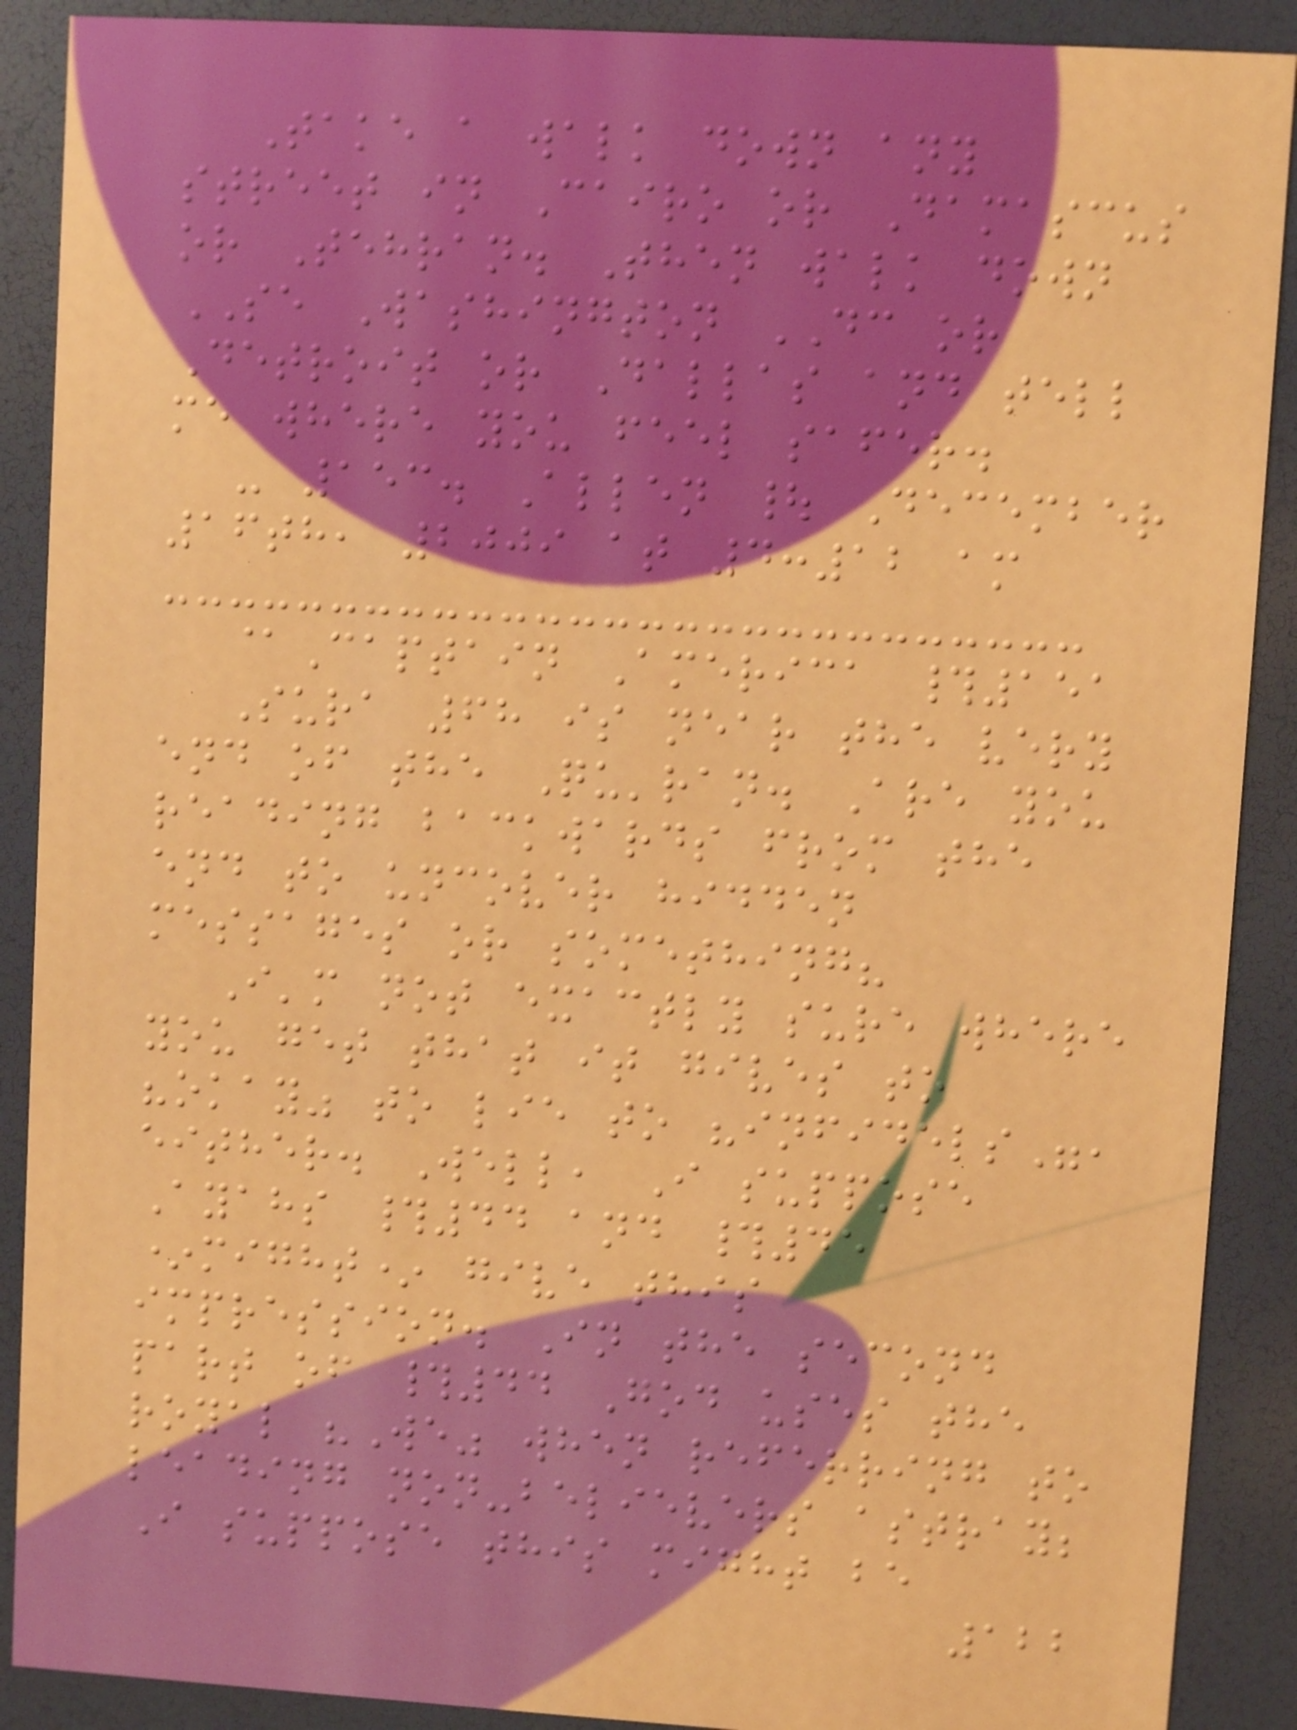Take a walk down any
street in Cairo or Damascus
or Tehran. Then walk down
SE Washington DC or
Detroit or Dallas and tell
me where you feel safer.
- 153. Allen | December
16th, 2009 at 4:12 am
@Captain America #151
Sura 68 is near the very
end of the Qu'ran. Are you
reading backwards from the
end to uncover hidden
messages or something?
I'm not exactly sure where
you get that it gives to
"okay" to lie to "infidels",
either. Well, I suppose
Ayahs #44 and #45
*might* give this
impression. In the second
part of #44 God uses the
royal "We" when referring to
leading non-believers astray;
I suppose this might be
122
